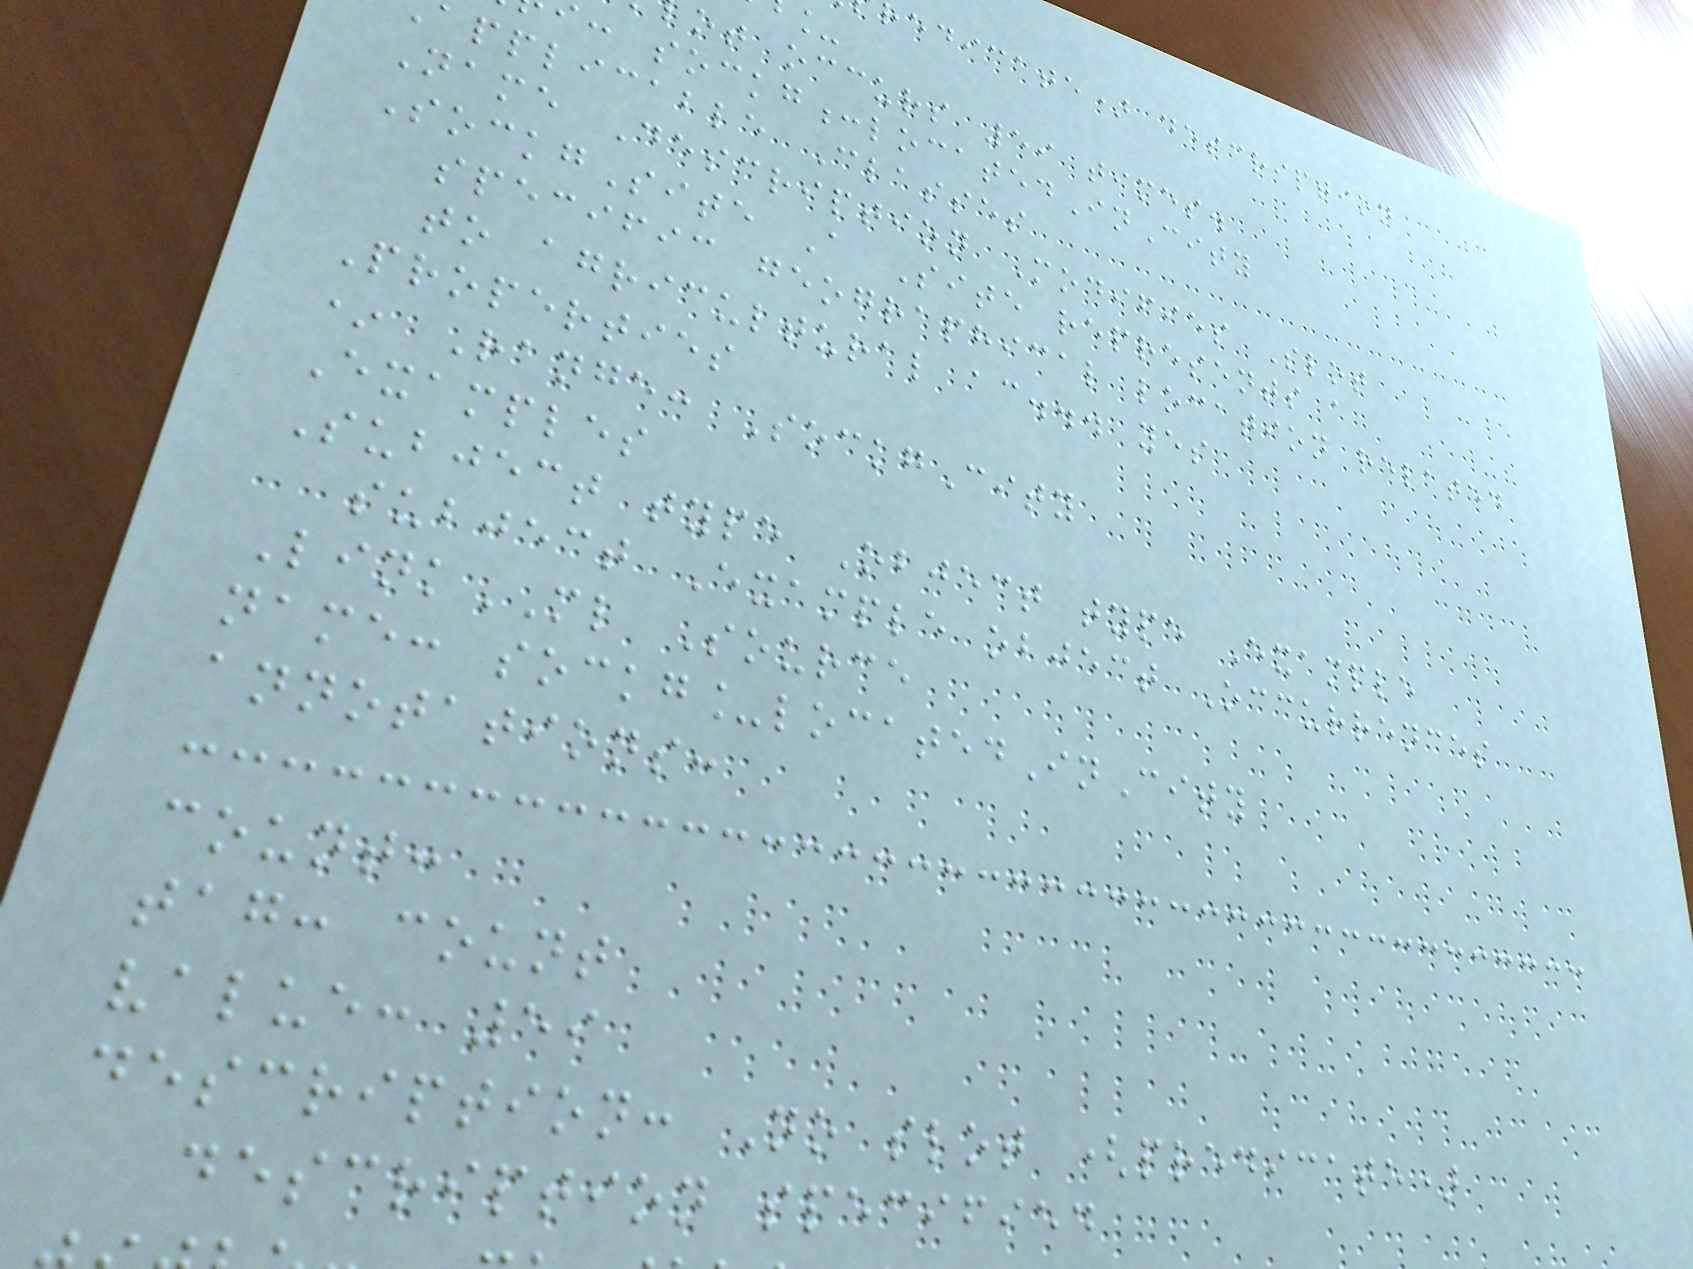edicate) description
ot occurs 59 times.
: sockg:locatedInCity
applicable Classes
Name Description Modifies Slot
SockgSite A Site represents a
specific geographical location related
to agricultural ac... yes
Properties
* Range: SockgCity
Examples
Subject type Object type Example
subject Example object Occurrences
LinkML Source
name: sockg_locatedInCity
annotations:
count:
tag: count
value: 59
description: No slot (predicate)
description specified
